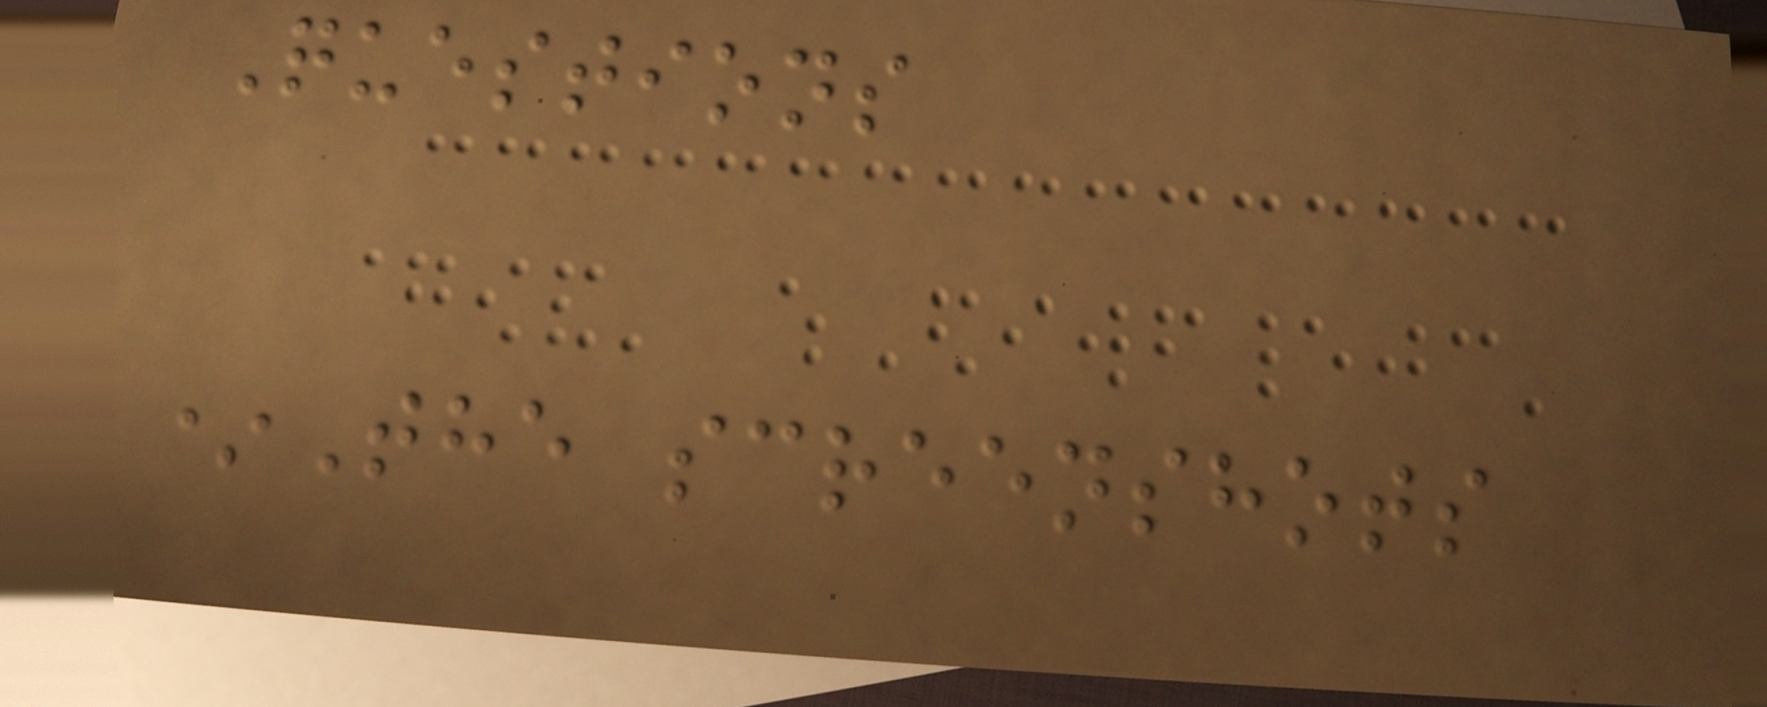Questions
*The screenshots
